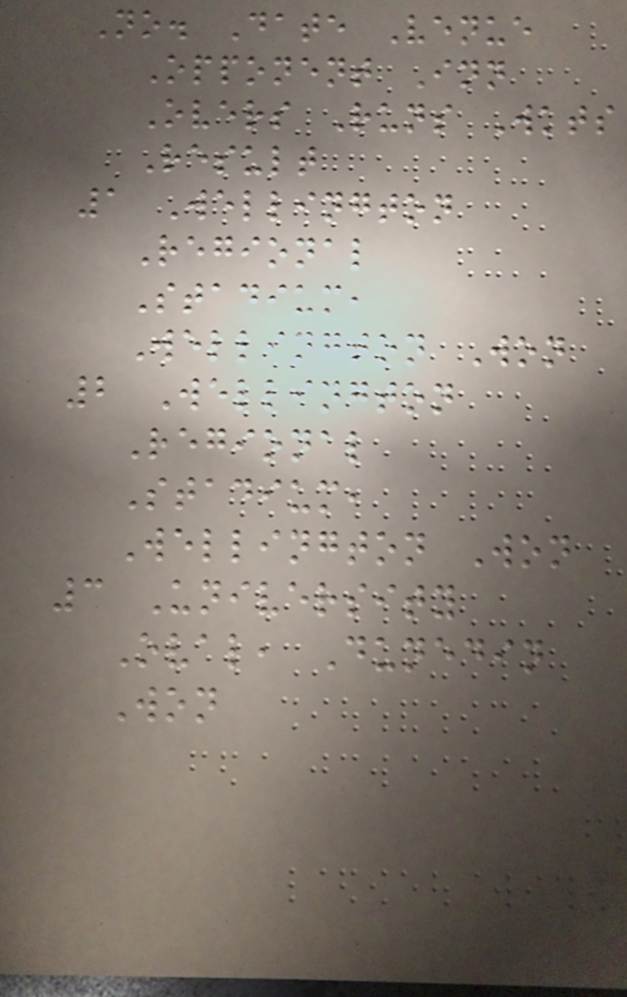No. Date Venue
Opponent Inn
Overs Runs Wkts
Result
1 Wellington
Regional
Stadium,
Wellington Won
2 Wellington
Regional
Stadium,
Wellington Won
3 University
Oval, Dunedin
Won
